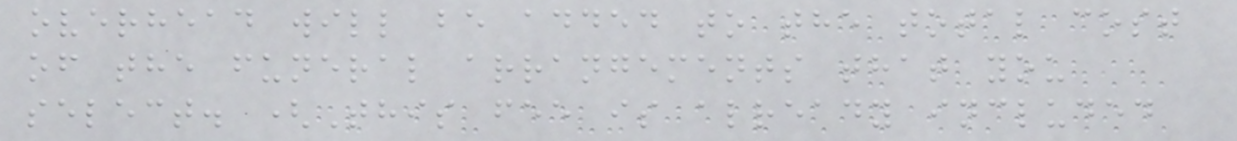overhead will be added to the total cost
of the funeral arrangements that you
select. (This fee is already included
